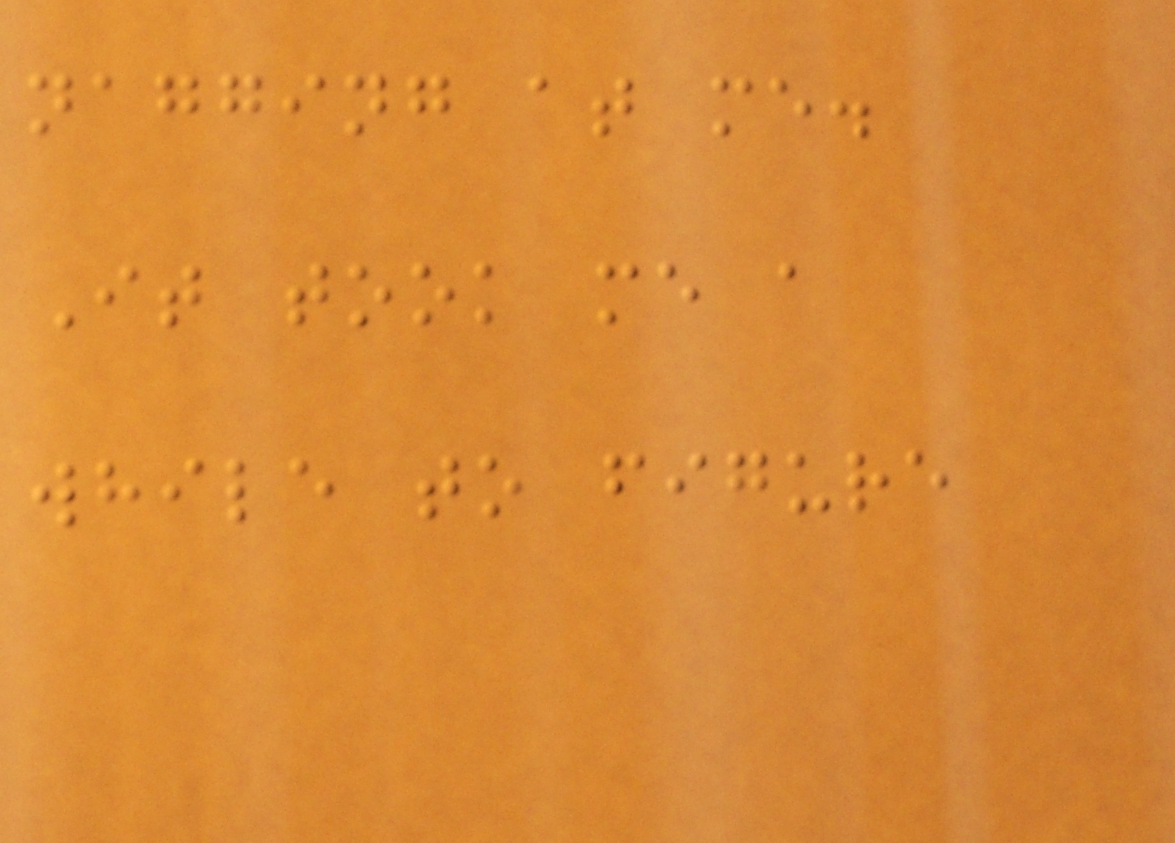nagging at me.
It took me a
while to figure
